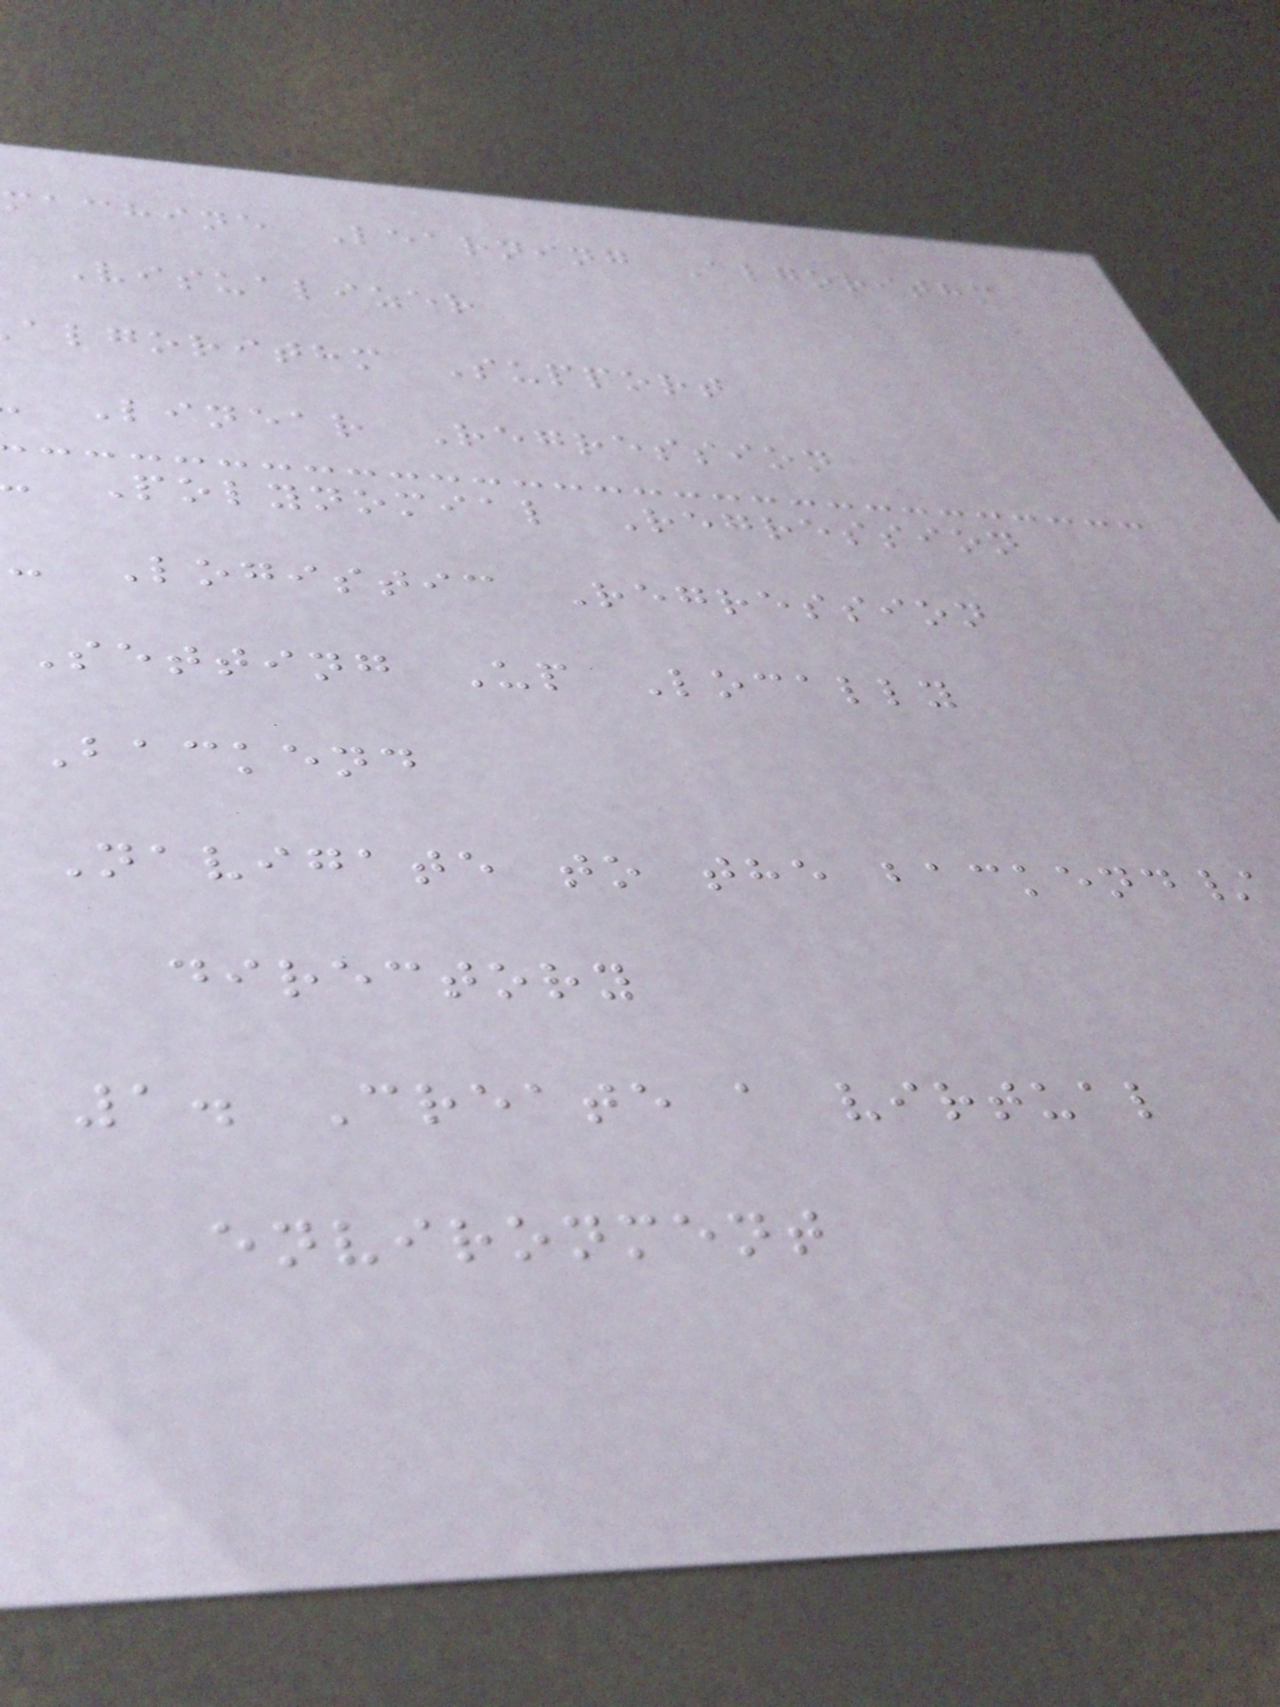machine Learning Algorithm
Visualizer
algorithm Support
Linear Regression
Polynomial Regression
- Logistic Regression
Setting Up Locally
Backend
Navigate to the backend/
directory
1. Create a virtual
environment
